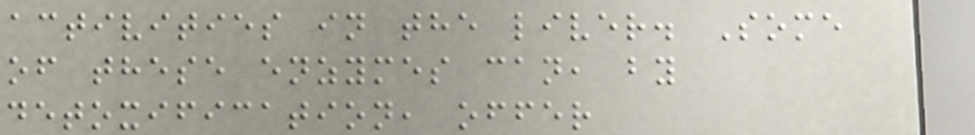activities in the liver. Some
of these enzymes can, by
detoxification, offer
